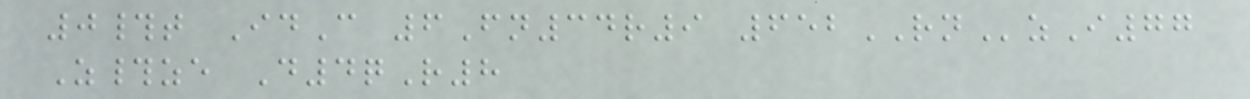0#t IdC 6Fn34r9 652RNzI77
Z#ze D4qR8
